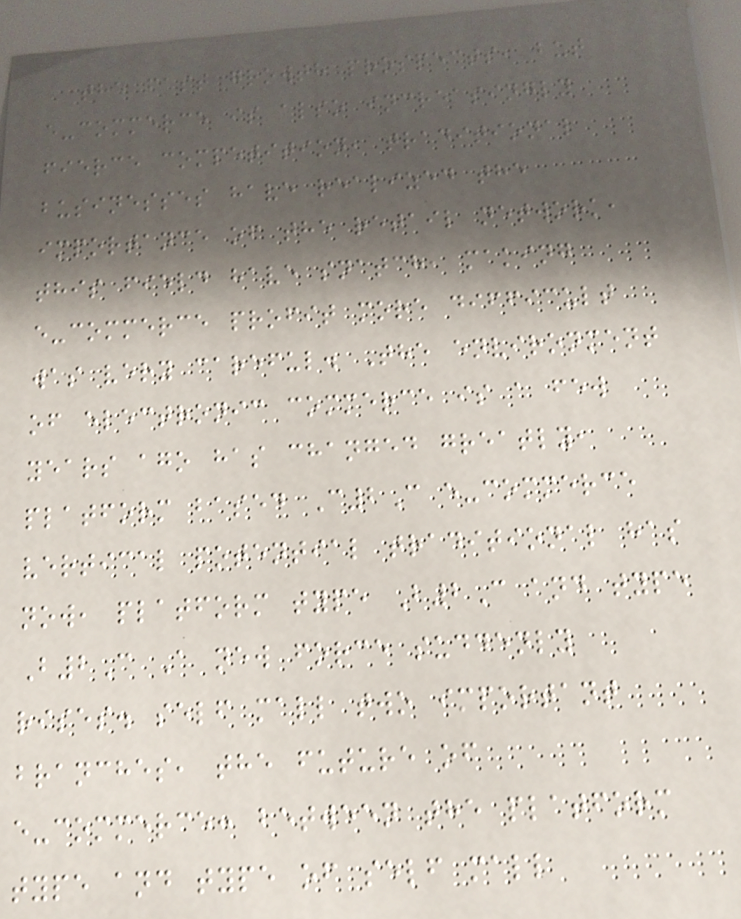the fast growth prospects, but
e-commerce is also increasingly
fierce competition, traditional
businesses have realized the
importance of the retail network,
this field have snatch, making
e-commerce profit more difficult
was very careful. The environment
of electronic commerce is a few
years ago has changed greatly,
platform based C2C e-commerce
vertical potential traditional has
now, platform type B2C and type
B2C A new force suddenly
rises. self mall two important
branches, the future of
e-commerce: between the platform
type and type of self mall
